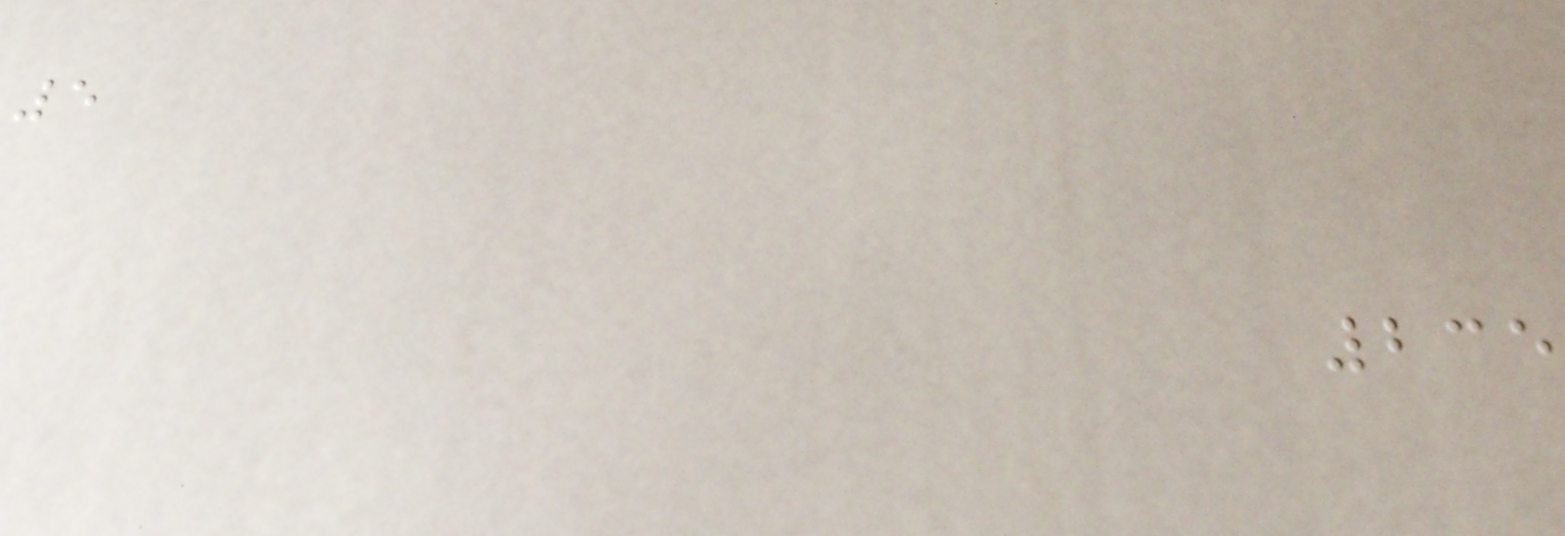5
235
